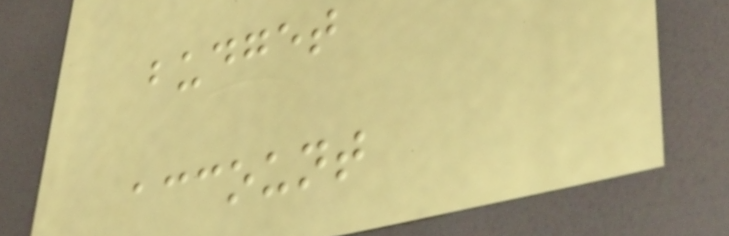budget
account
